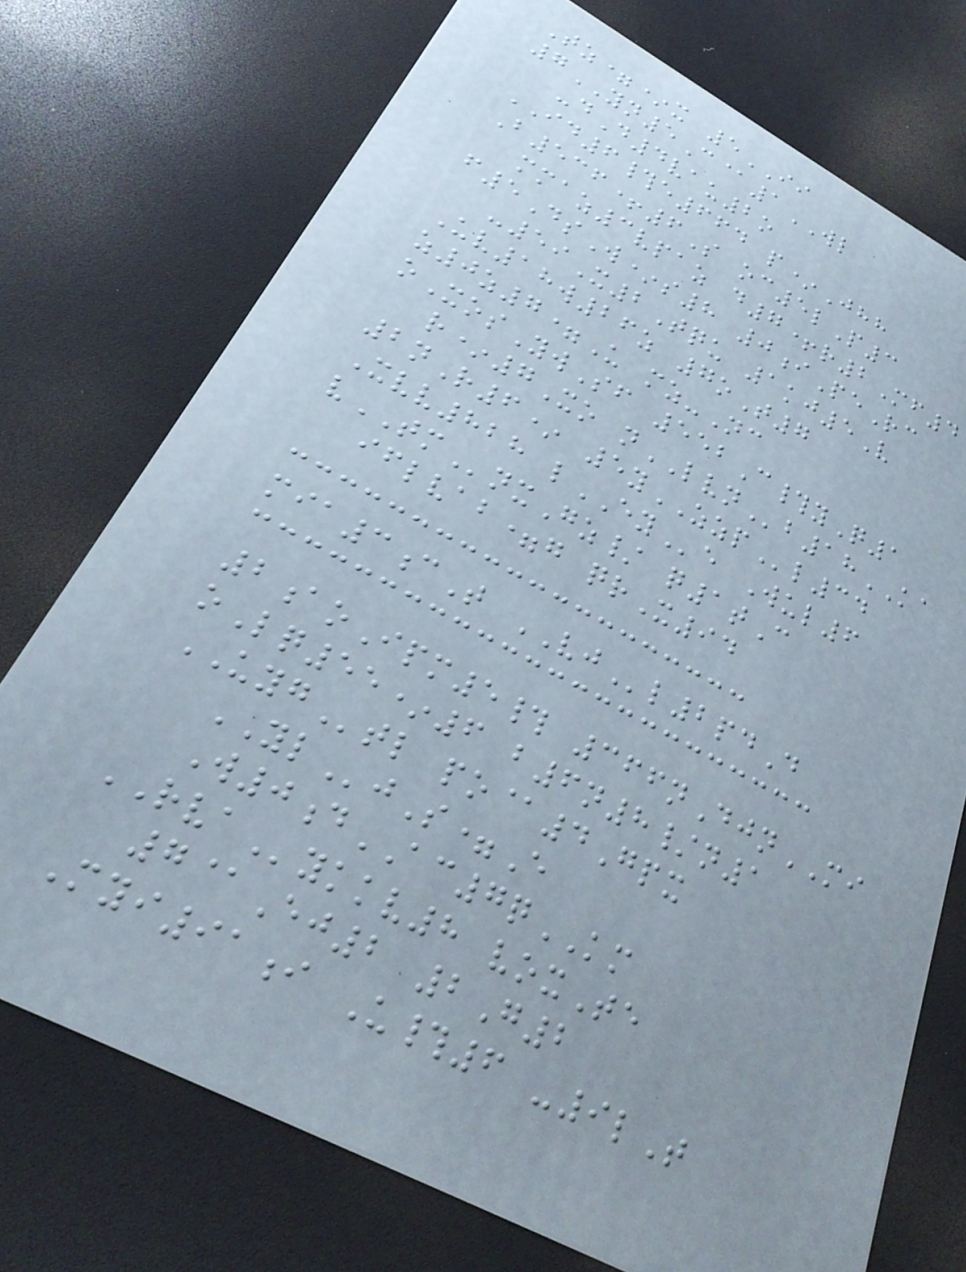Tz=*x 5II
7YN5C@1WL
-dD4vau2o
ID6#e664 p*Jhh
B536+6S oc5lP3
mmaz3vpaz d7+r2Mf4
f5DsW*s8 0iPeRc
-59X2Tqu 1kj5V
Uv18w26z 7oT7
z0z7=U mz-Nc
oXosYwSf 552C#yQ1
r*7Xo nLVNb18KA
2nR6* 5yZZPl34
Xvv828 lEYe Wul6
vTMnxGz/ q1tC
iflvab=g qrX94
mia3cT VJl2pdD
2aoIpm5# 366nDjnMI
oLq55*6 b6n8/n1
UYGtl po@4Gpx
YLjS=E
W0dAC7qKM
RVAykkv8 voxTe
7@Ej2 2G2
Myi91i U#6 -9lT
